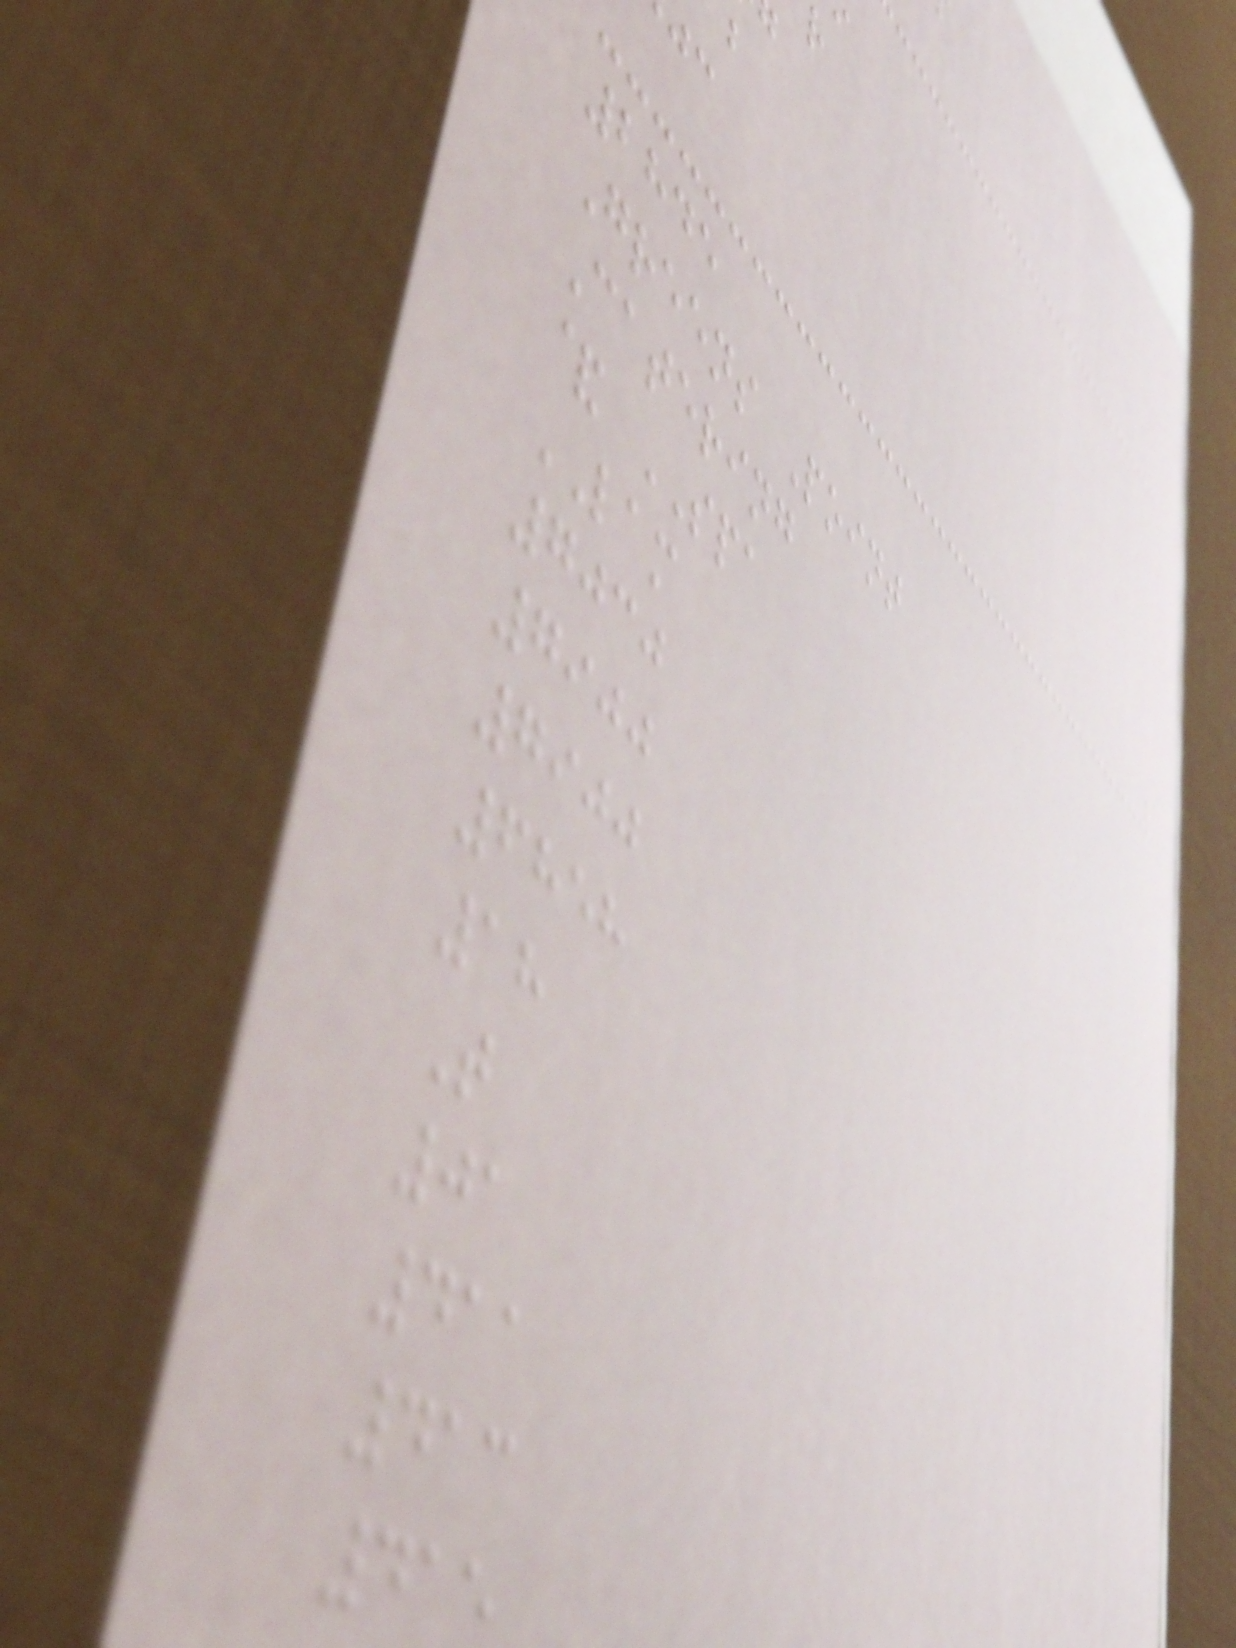2845
Greens Point
Catering
& SPA
LAM
7030
7900
7900
6858
18
T
01
411
413
